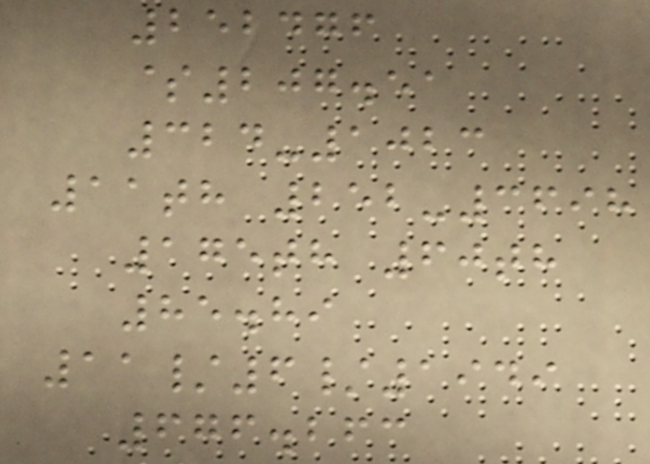252476
$207.51
324-1023
11th 252-3698
175th 60th
85.89
11/6/1949
676.263
